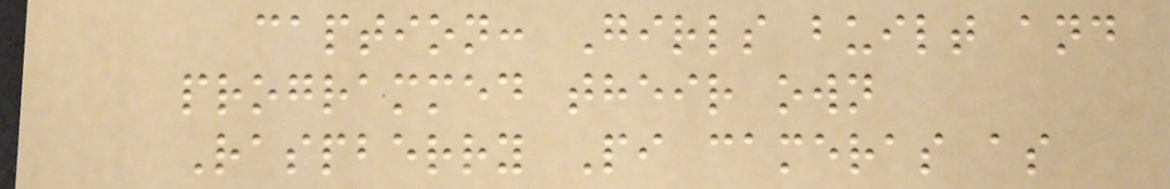caption: Girls built and
programmed their own
Raspberry Pi cameras as
